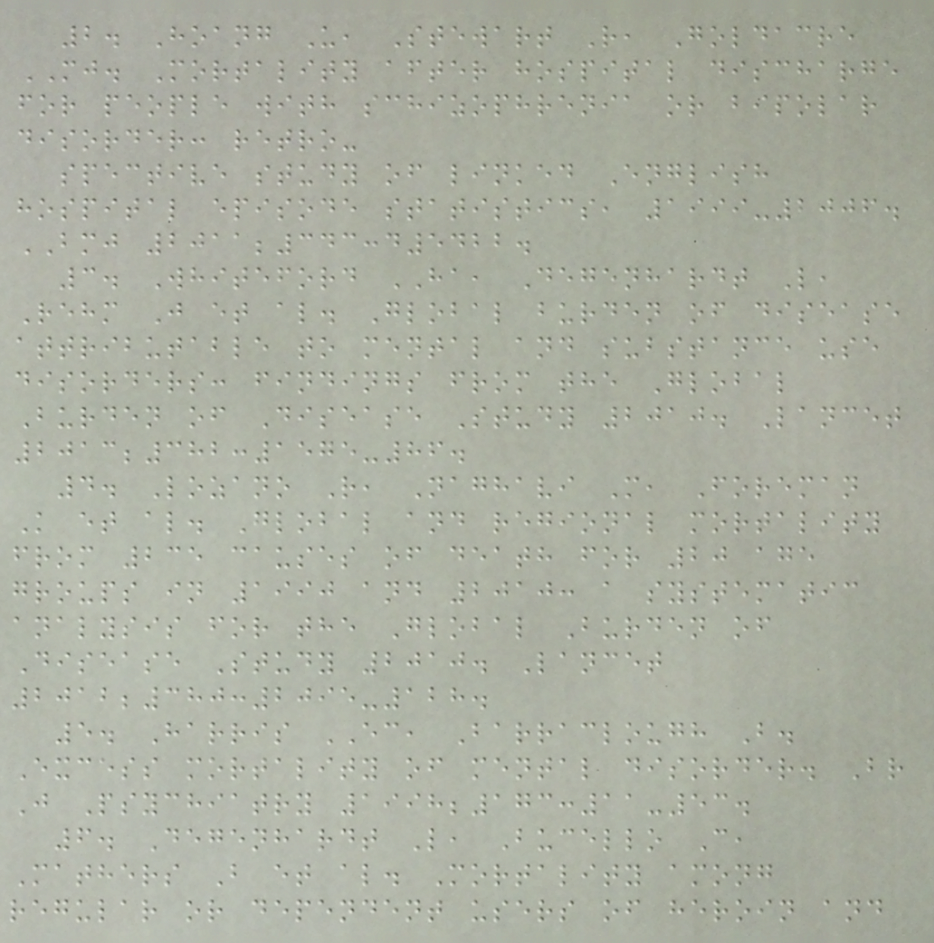2. Hoang U, Stewart R, Goldacre
MJ. Mortality after hospital discharge
for people with schizophrenia or bipolar
disorder: retro-
spective study of linked English
hospital episode statistics, 1999-2006.
BMJ 2011;343:d5422.
3. Whiteford HA, Degenhardt L,
Rehm J et al. Global burden of disease
attributable to mental and substance use
disorders: findings from the Global
Burden of Disease Study 2010. Lancet
2013;382:1575-86.
4. Lozano R, Naghavi M, Foreman
K et al. Global and regional mortality
from 235 causes of death for 20 age
groups in 1990 and 2010: a systematic
analysis for the Global Burden of
Disease Study 2010. Lancet
2012;380:2095-128.
5. Harris EC, Barraclough B.
Excess mortality of mental disorder. Br
J Psychiatry 1998;173:11-53.
6. Degenhardt L, Bucello C,
Mathers B et al. Mortality among
regular or dependent users of heroin and
